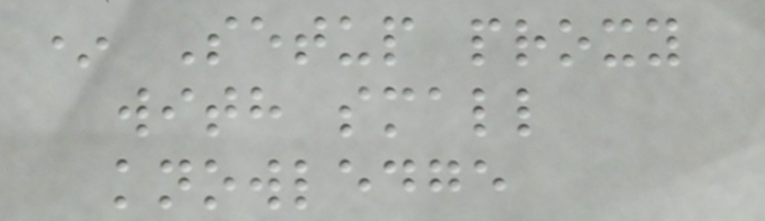* Setup proxy
with small
knowledge
